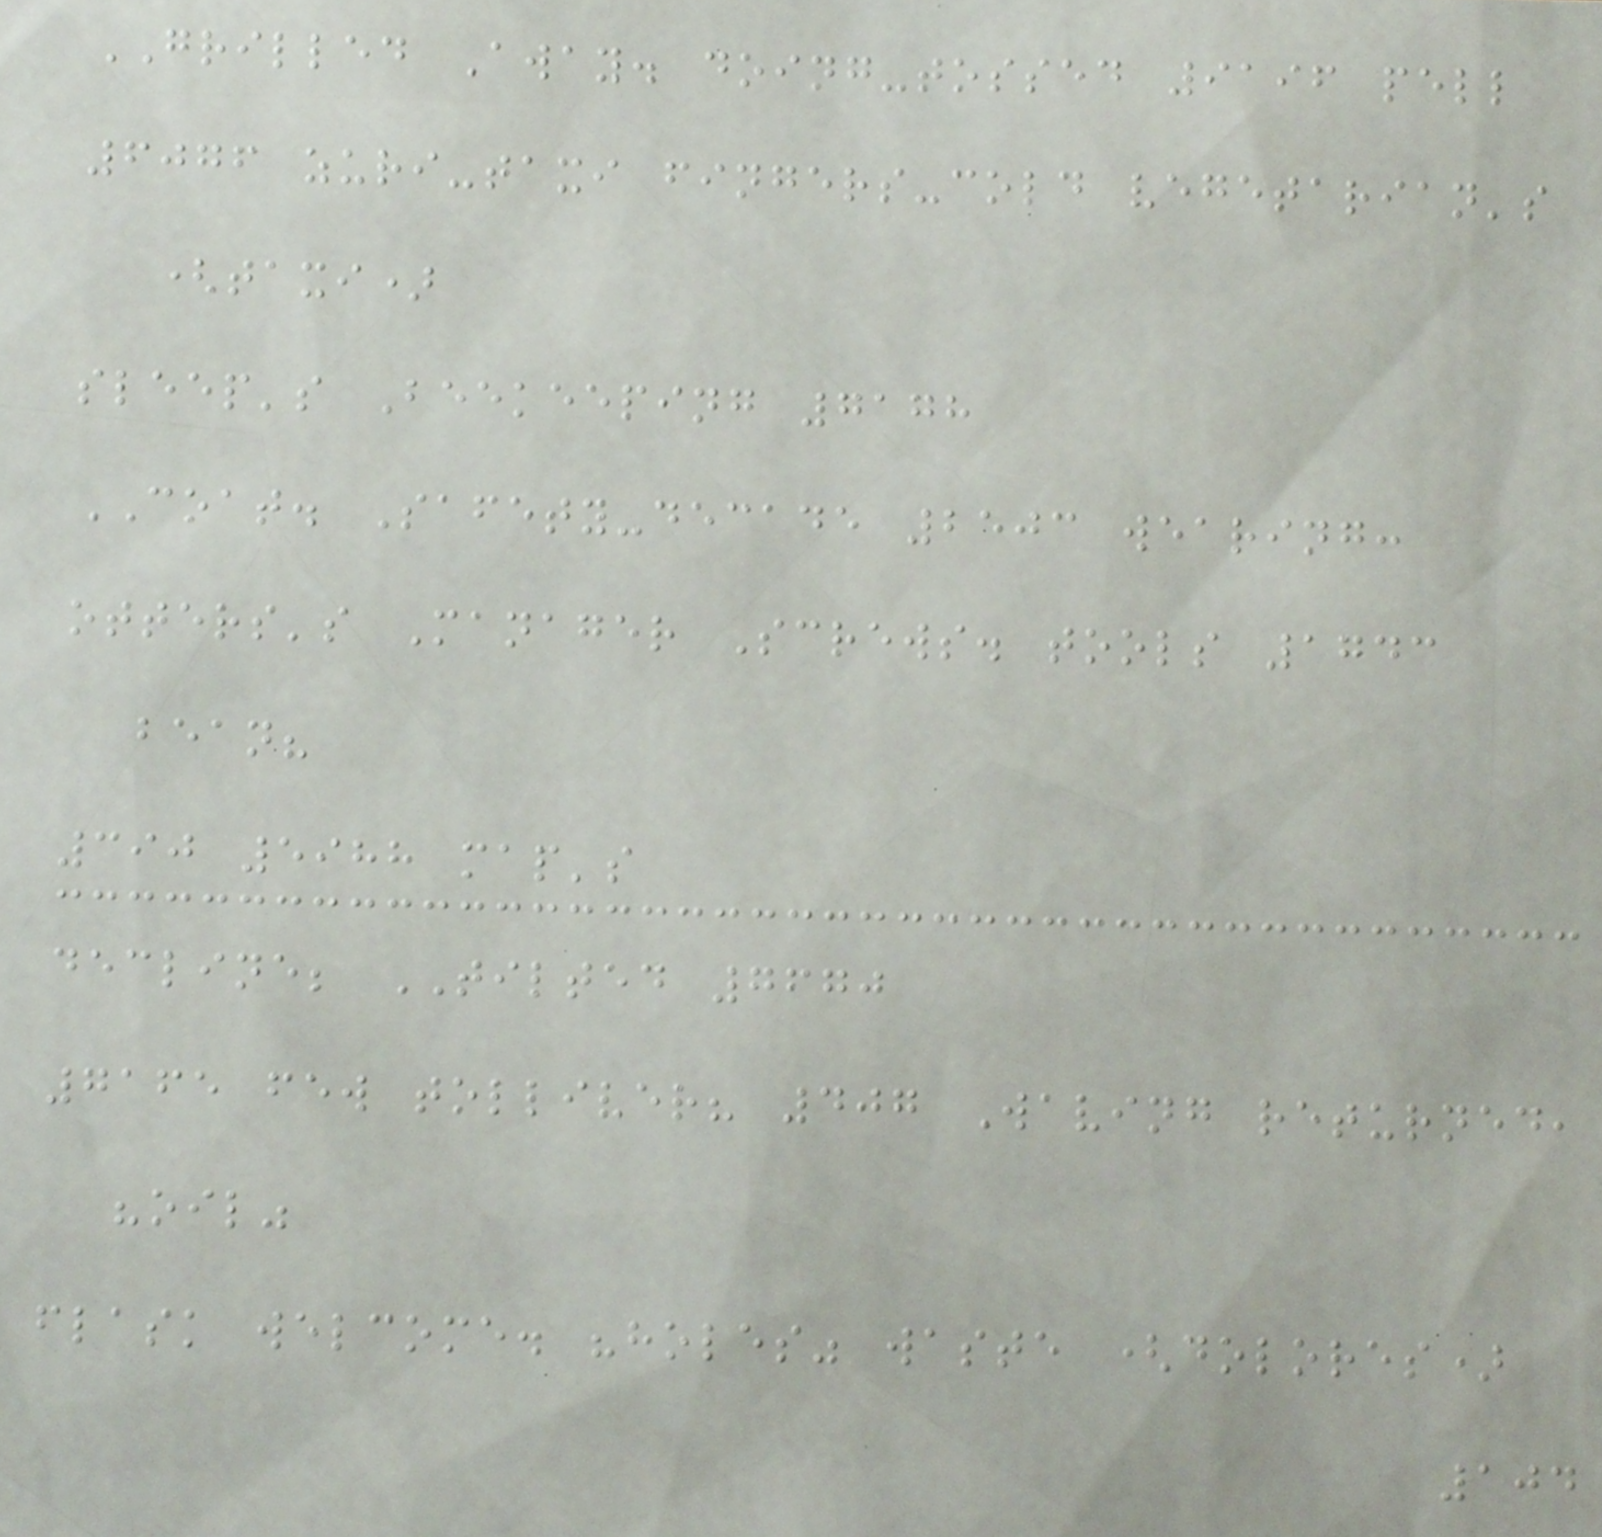GRILLED Away. doing-tossed 9196 pell
6076 zuri-taxi fingers-cold vegetarian's
(taxi)
sleep's Beekeeping 7178
COAT. Safety-decade 2503 wearing:
otters's Manager Screws. tools 1743
bean?
390 5988 map's
decline; TILTED 7670
7165 few tolliver? 407 Waving returned,
"oil"
flask welcome. "holes" waste (dolores)
104
